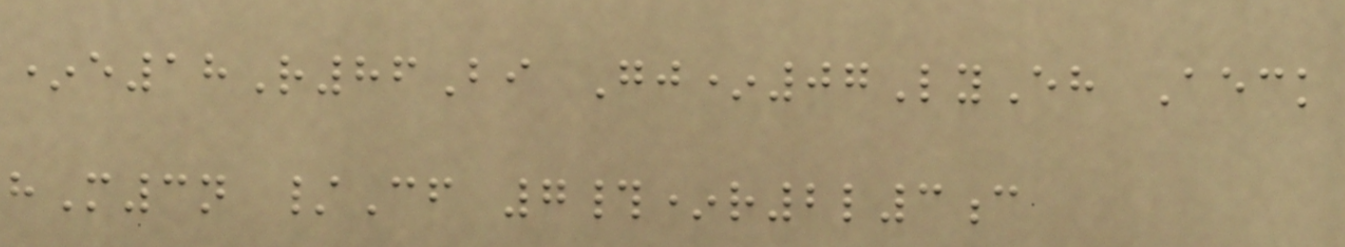*e18R86Bi Gj*07LyEh Aeck
hM3n /Cf 7#*r2l3c
